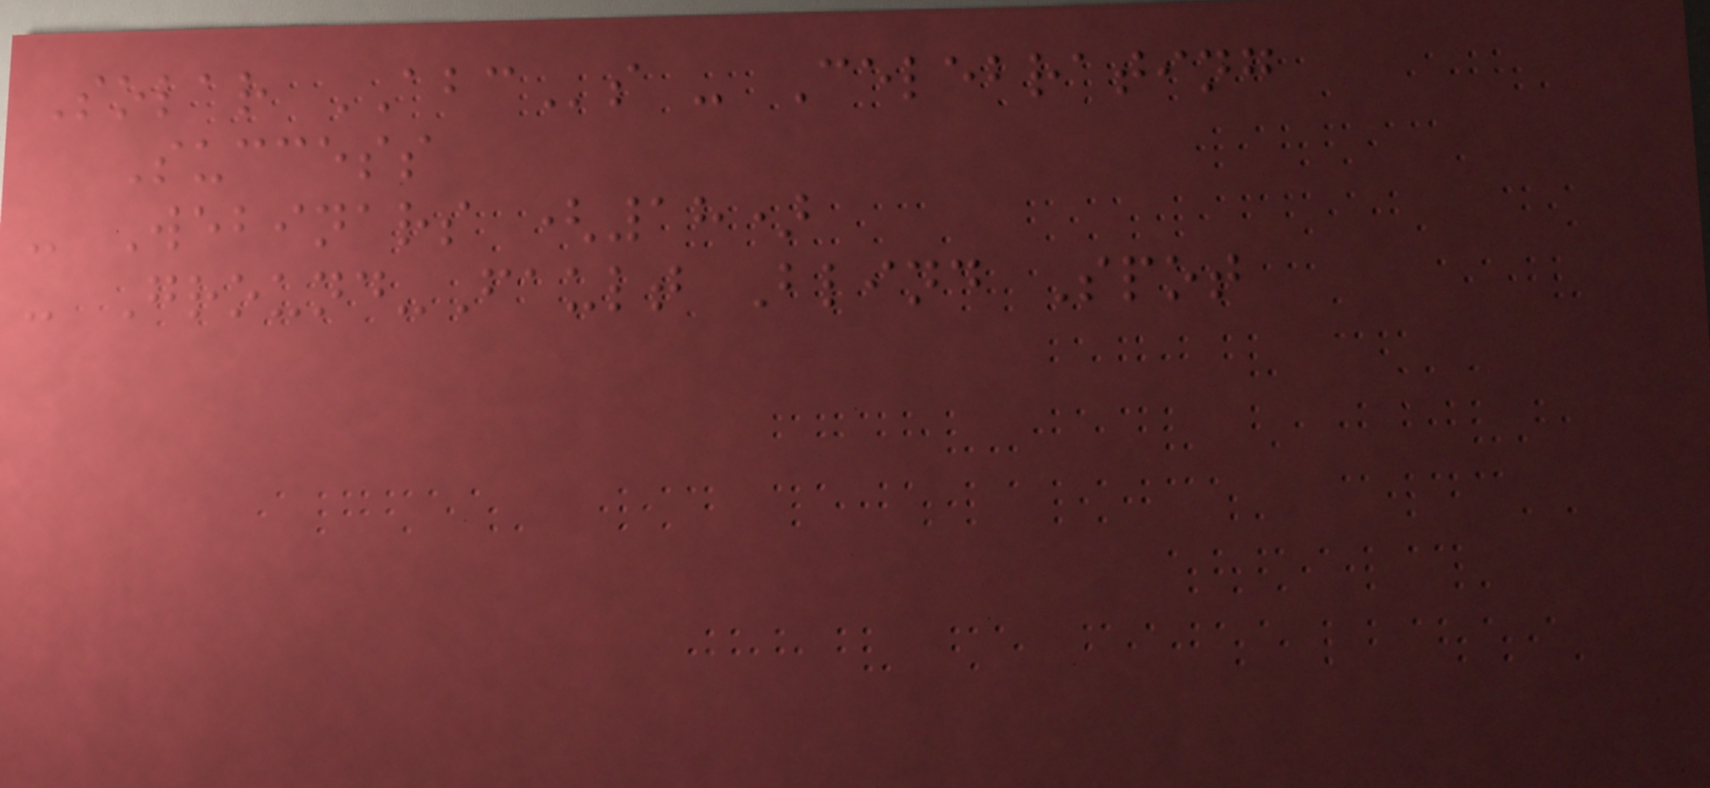Solar ABCs - Celebrating
Success
- Webinars (18)
- Ground-Fault Blind Spot
